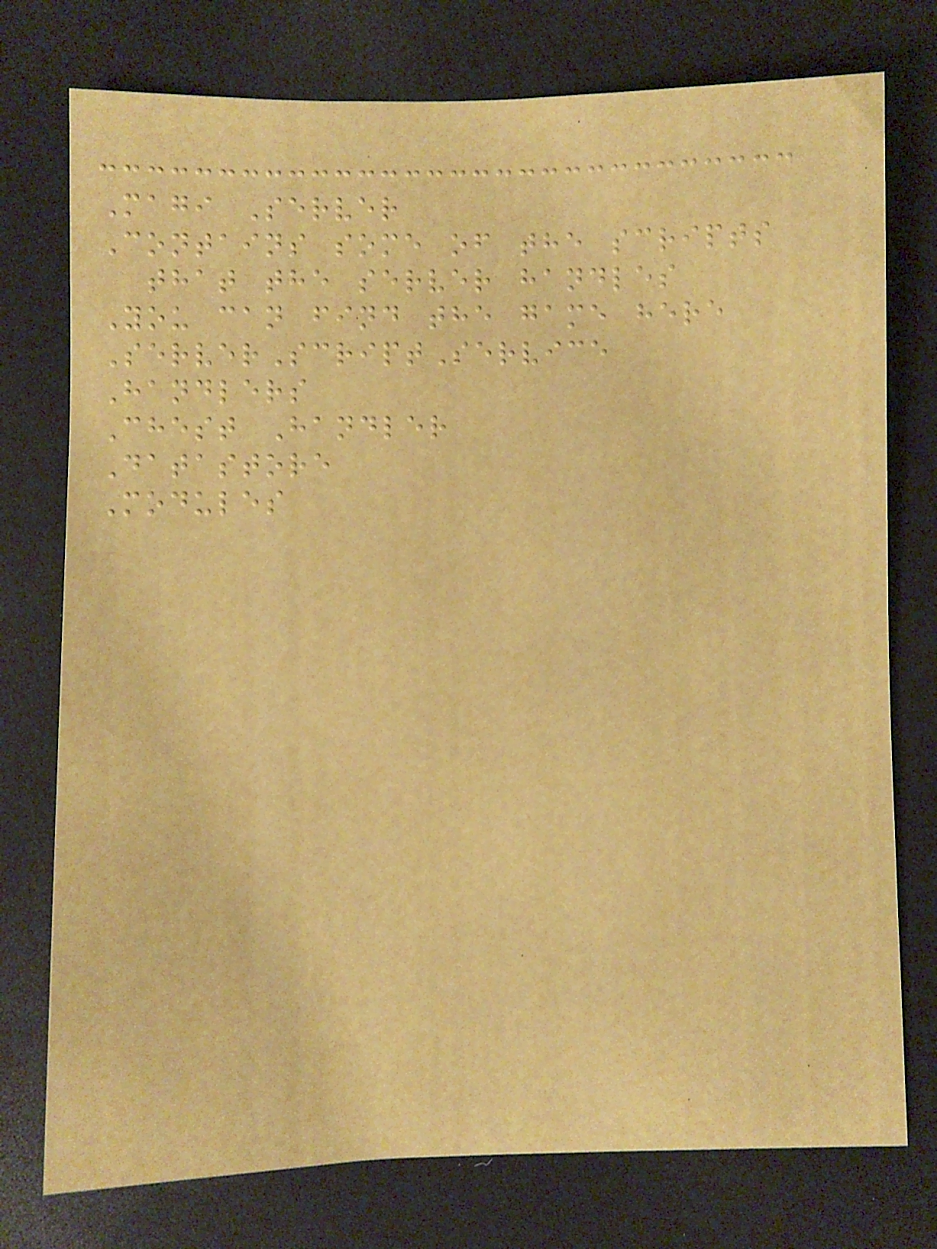Magi Server
Contains some of the scripts
that the server handles
You can find the game here
ServerScriptService
Handlers
Chest Handler
Datastore
Modules
